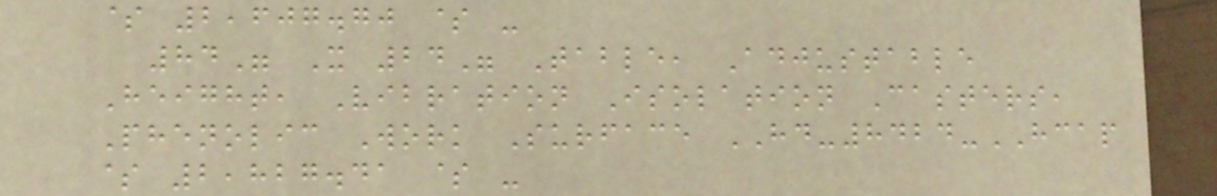$ 2,607.70 $ -
84" X 24" Table, Adjustable
Height, Vibration Isolation Casters,
Phenolic Work Surface HD-8424-HCAP
$ 2,827.41 $ -
